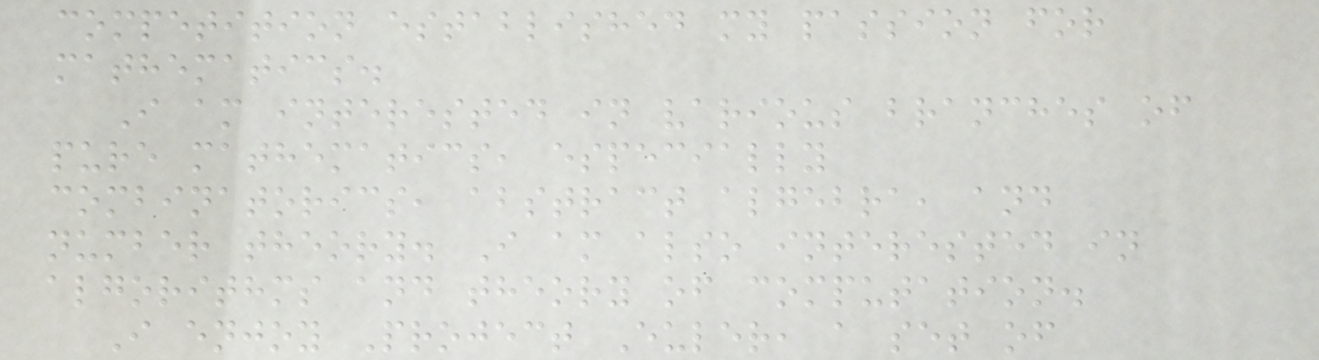competition established my passion for
mathematics.
I am interested in various branches of
pure mathematics, especially
combinatorics, abstract algebra, and
number theory. I am also interested in
algorithms and theory of computation.
I enjoy Project Euler, a set of
